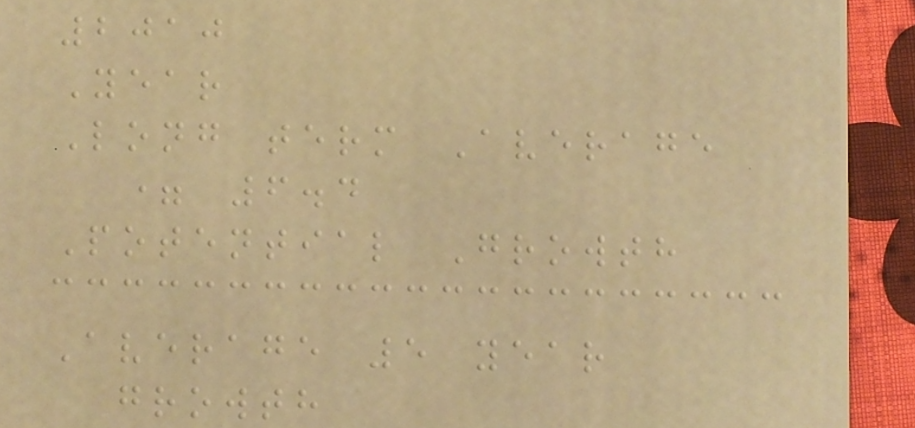2010
Year
Long term Average
= 6.4
Potential Growth
Average 5 year
growth
